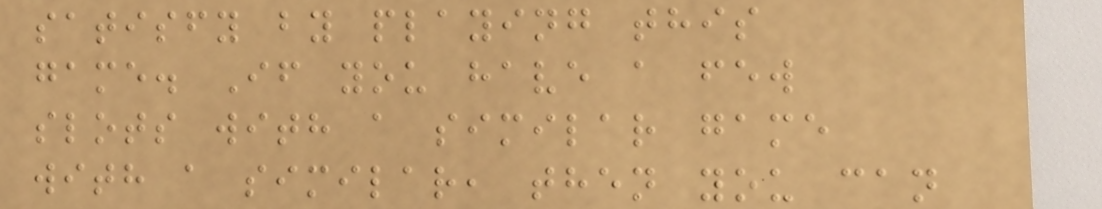satisfy by playing this
game. If you have a few
slots with a similar game
with a similar, then you can
